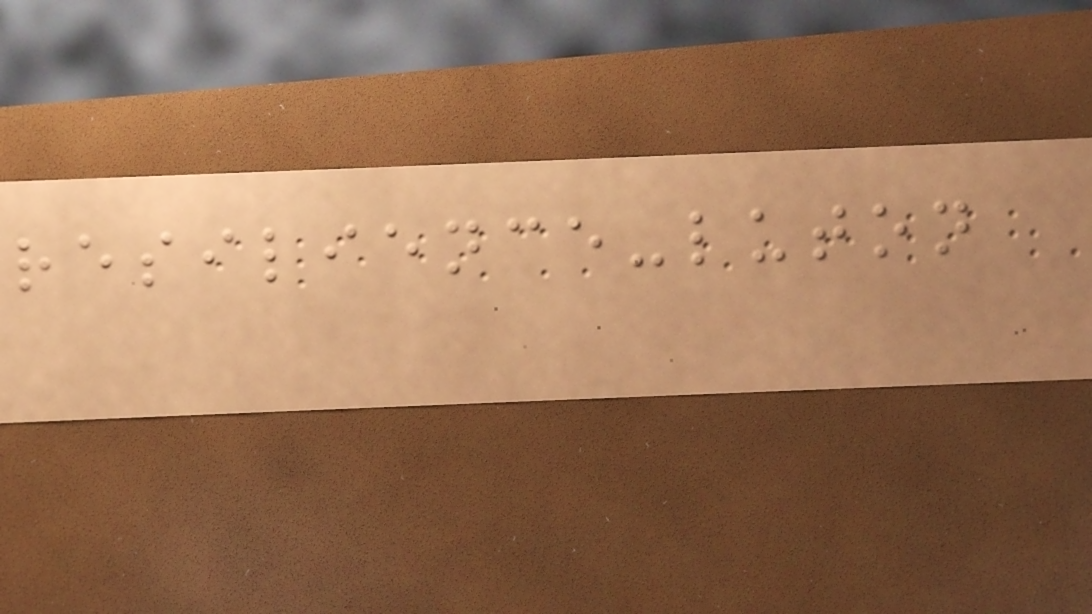resilience-luton
